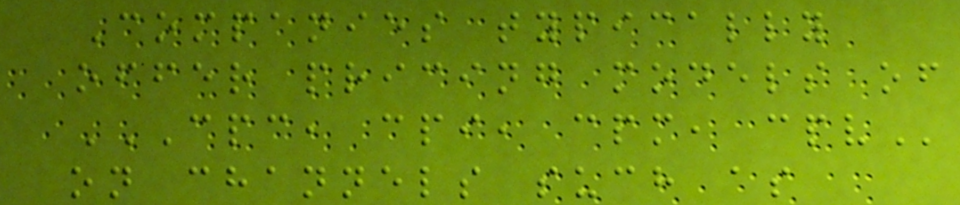Companies typically
offer pricing models of
CPC, CPI, CPM, CPV
on channels such as
